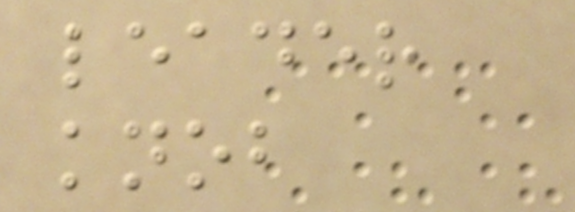leader
knob
